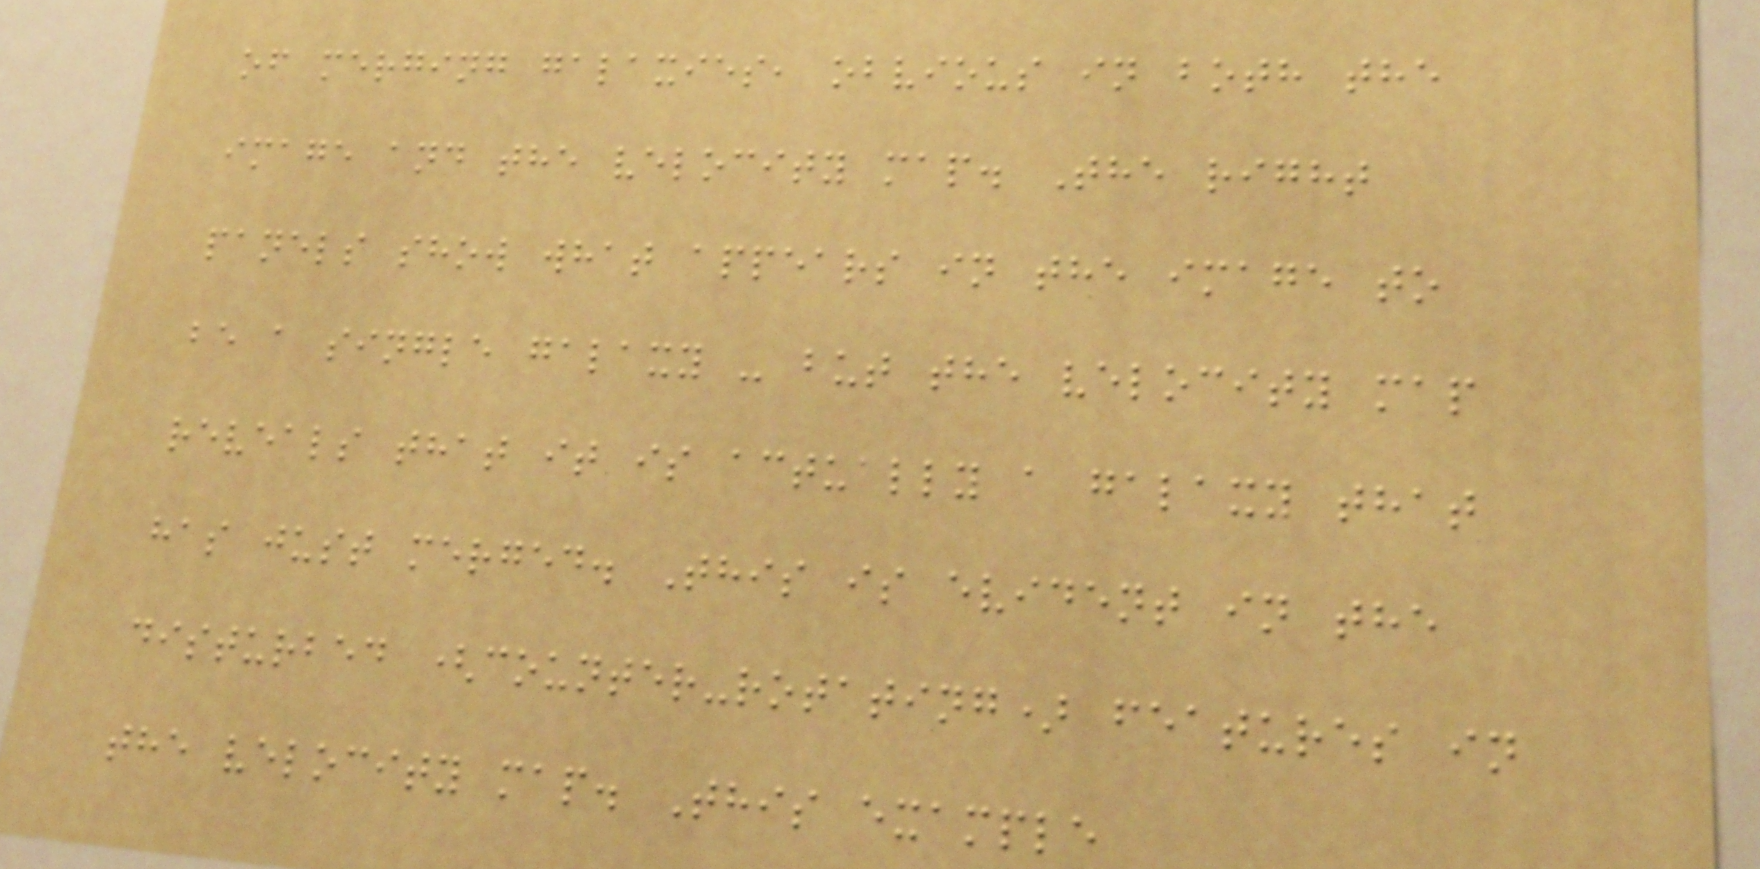of merging galaxies, obvious in both the
image and the velocity map. The right
panels show what appears in the image to
be a single galaxy - but the velocity map
reveals that it is actually a galaxy that
has just merged. This is evident in the
disturbed (counter-rotating) features in
the velocity map. This example
